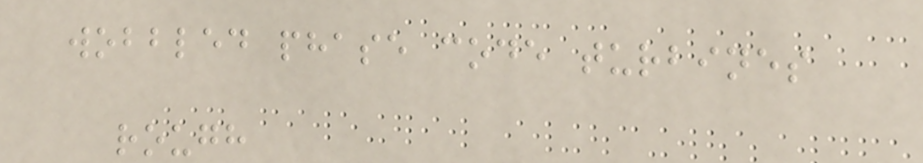wobbled phase code turbines
rough
